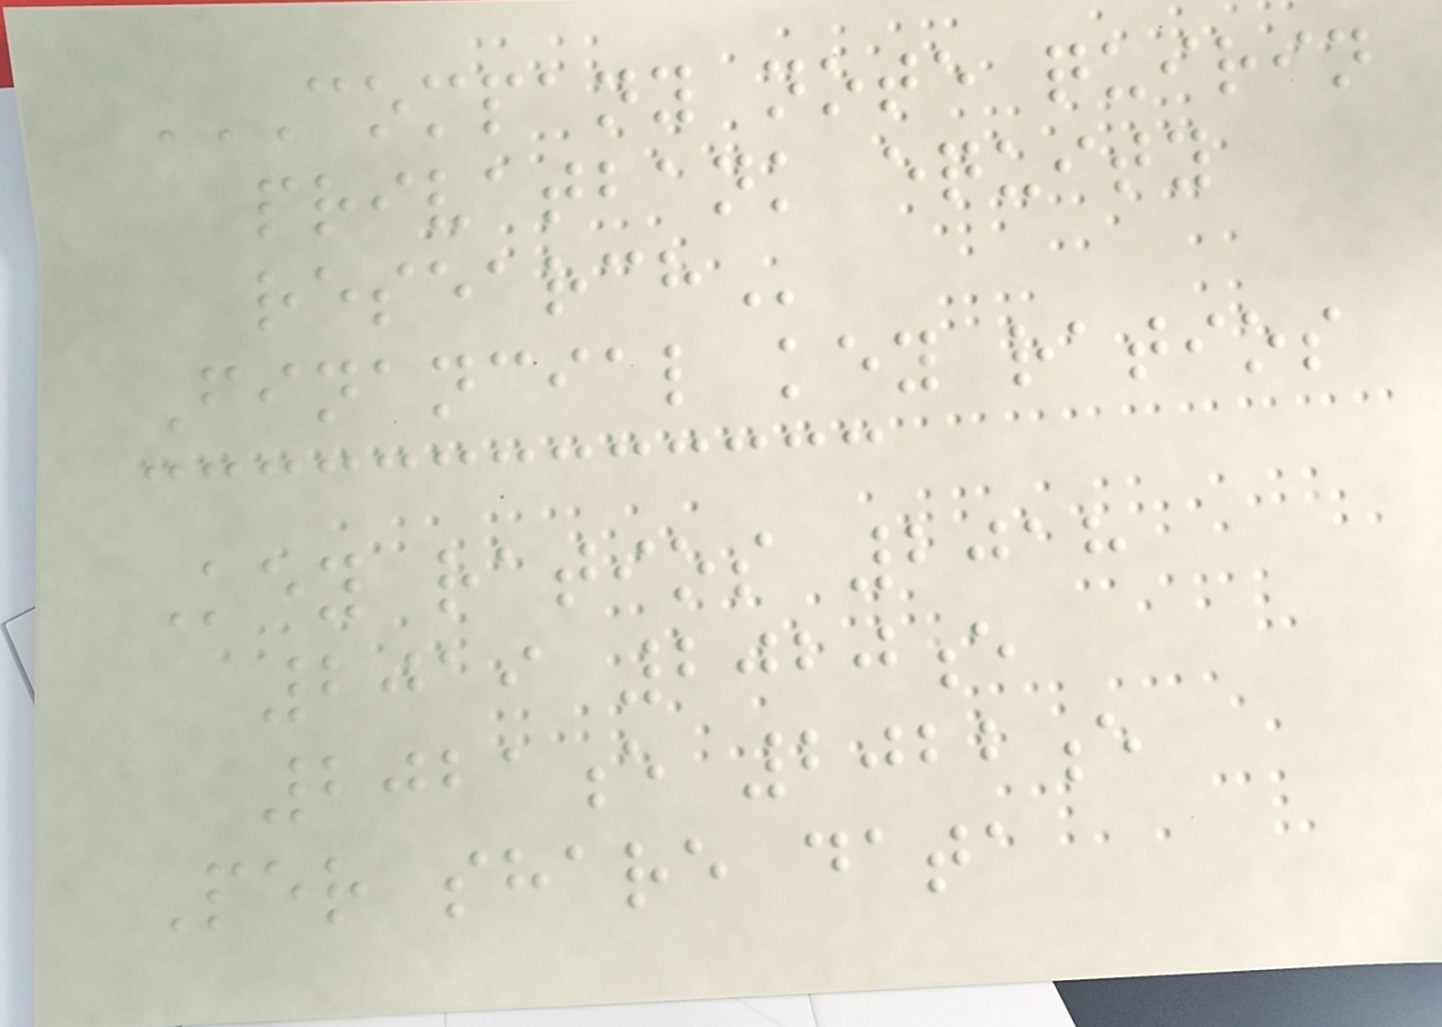COMPANY NOTE QUIRIN
PRIVATBANK EQUITY
RESEARCH
Financial key ratios
Key ratios 2018
2019 2020e
2021e 2022e
Per share data
